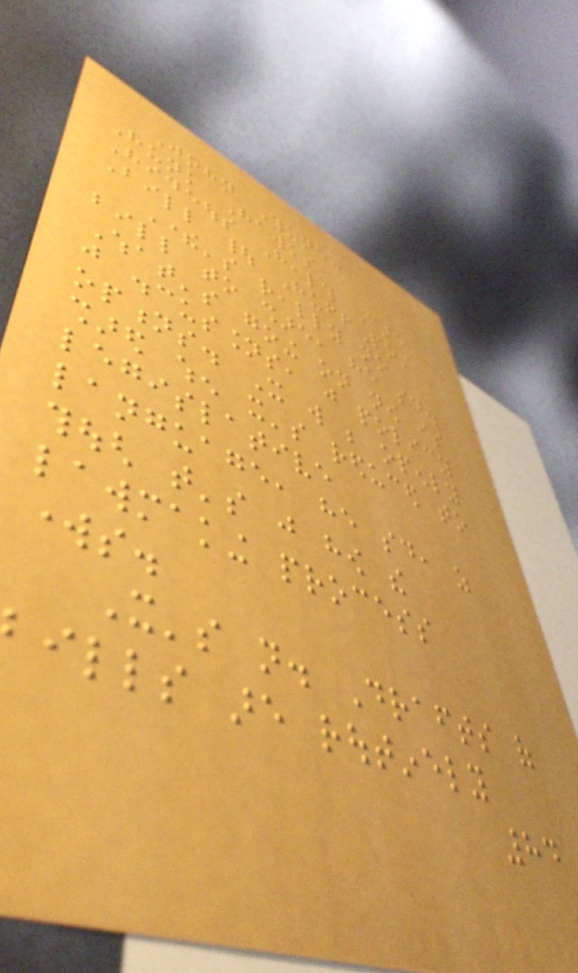John Thune:
Hunk Hawks
Hideous Health Care
Bill | HuffPost
There's really no
bill to share, he said.
What's going on now is
just discussions, just policy
options. It will be openly
shared when it's reduced to
legislative
language, he said, as
though that's just how the
lawmaking process
works.
It's not. Drafts of
bills are routinely
84
